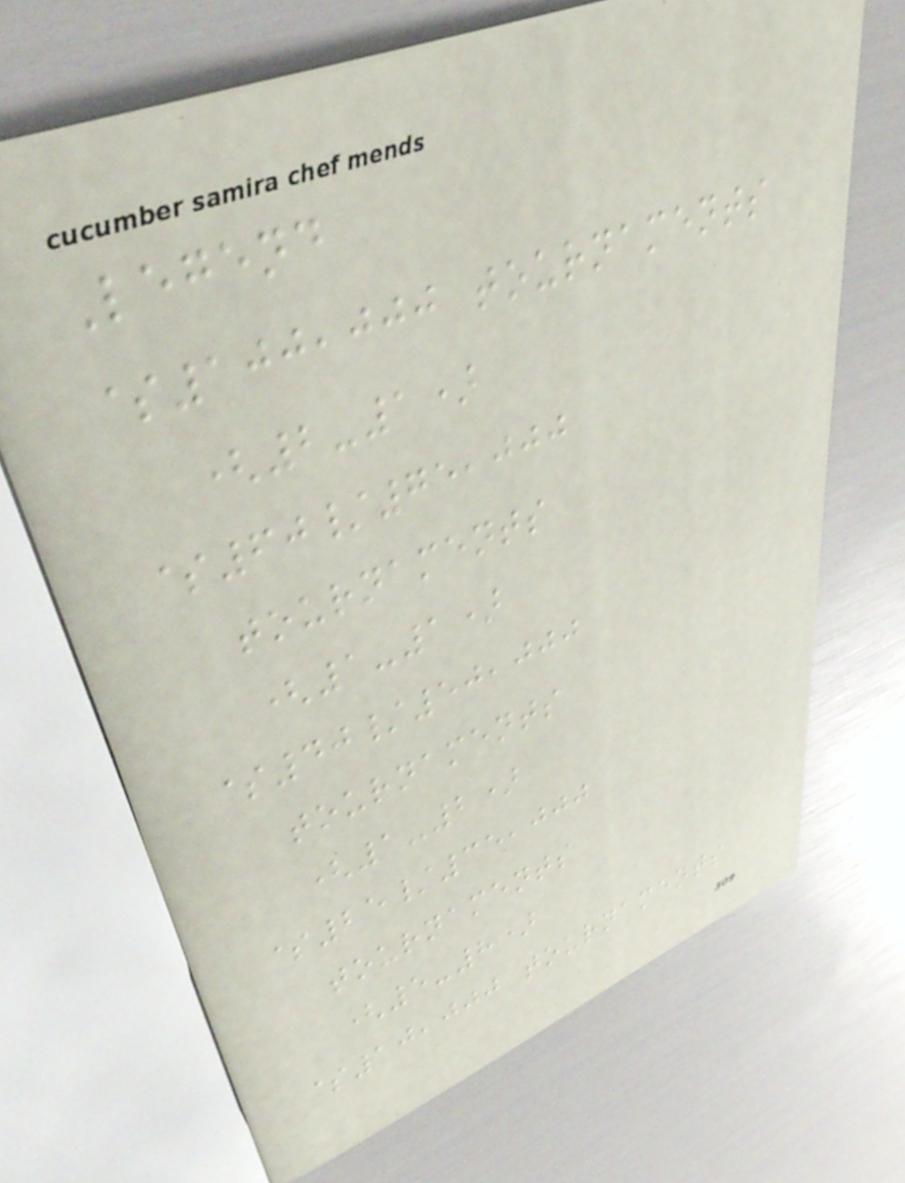Legend
$100,000 tournaments
(2-1)
$60/75,000
tournaments
(1-1)
$40/50,000
tournaments
(1-2)
$25/35,000
tournaments
(5-8)
$10,000 tournaments
